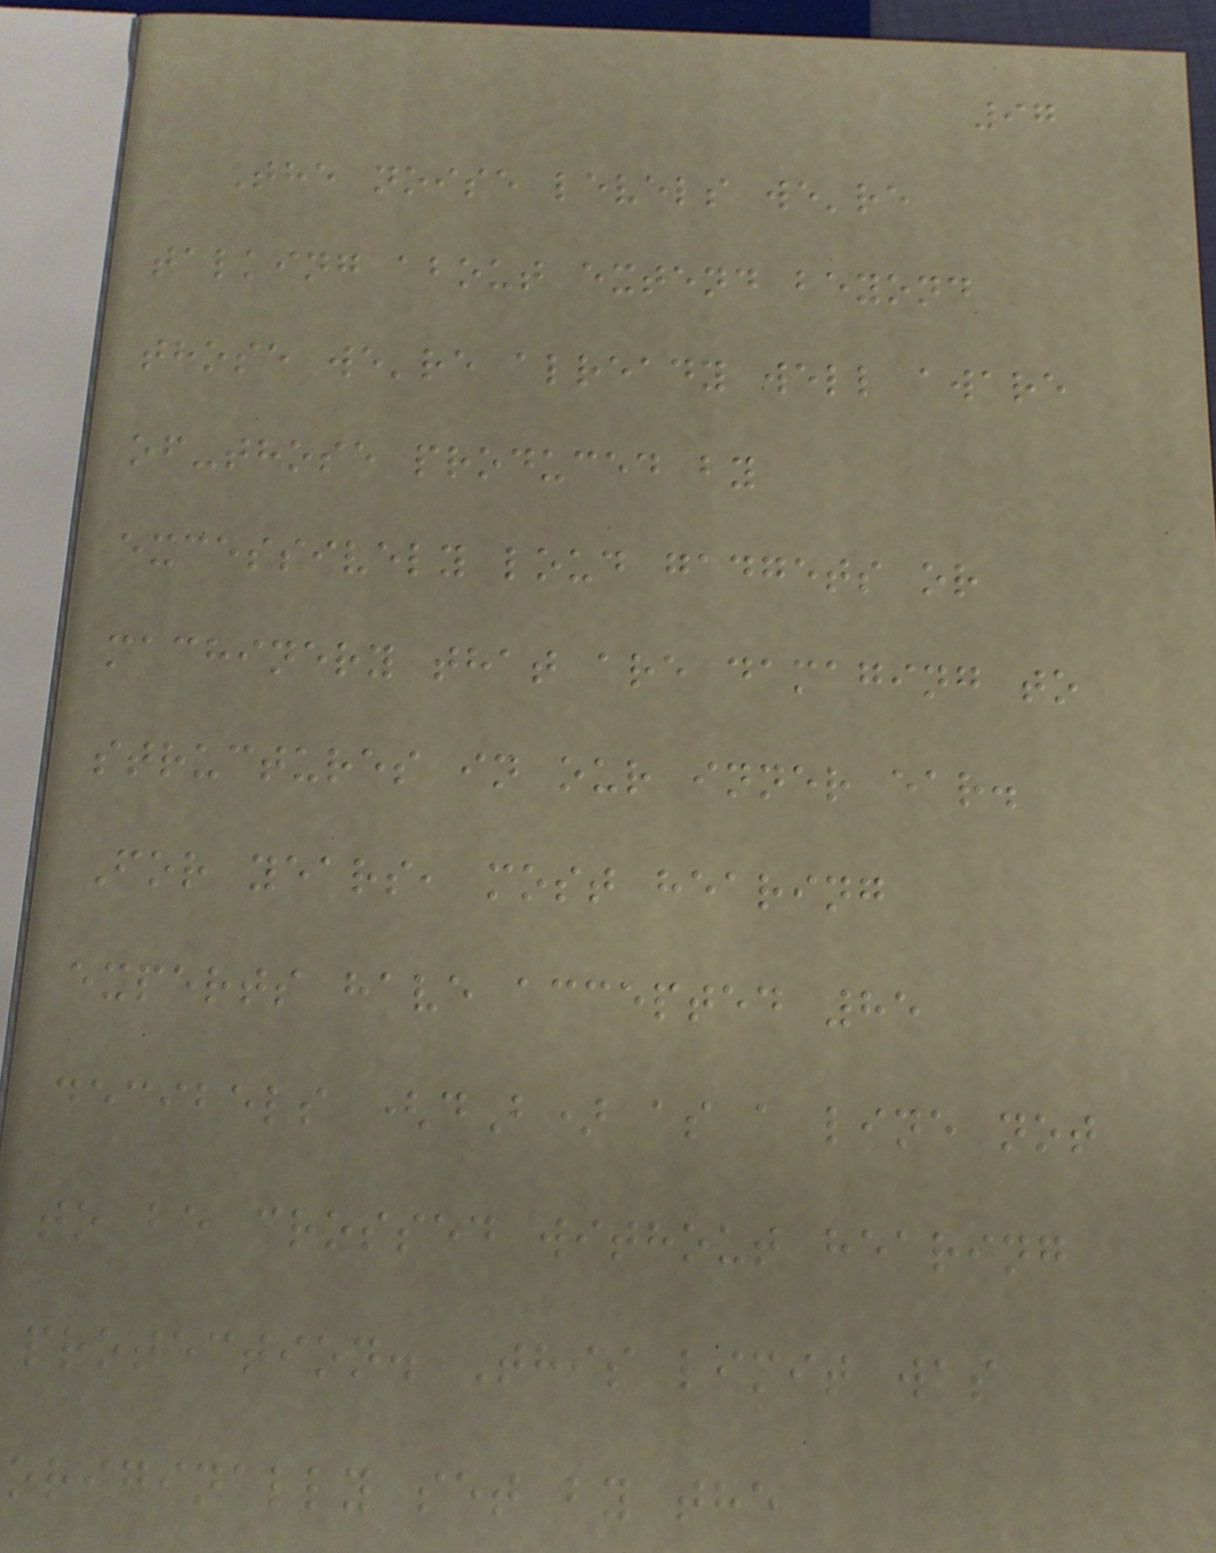97
The noise levels we're
talking about extend beyond
those we're already well aware
of-those produced by
excessively loud gadgets or
machinery that are damaging to
structures in our inner ear.
For years, most hearing
experts have accepted 85
decibels (dB) as a line not
to be crossed without hearing
protection. This limit was
originally set by the
